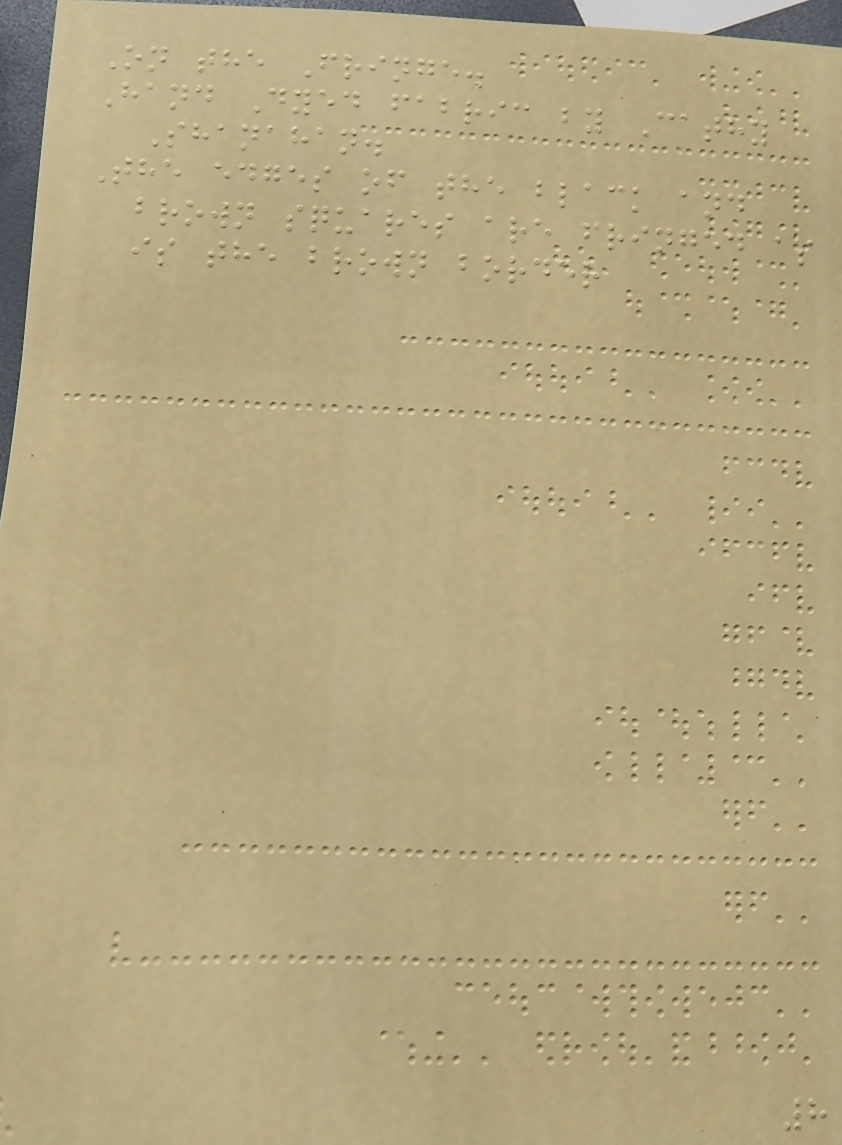On the Fringe.
Hand Dyed fabric by Cathy
Shanahan.
The edges of the black and
brown squares are fringed as
is the brown border
8
